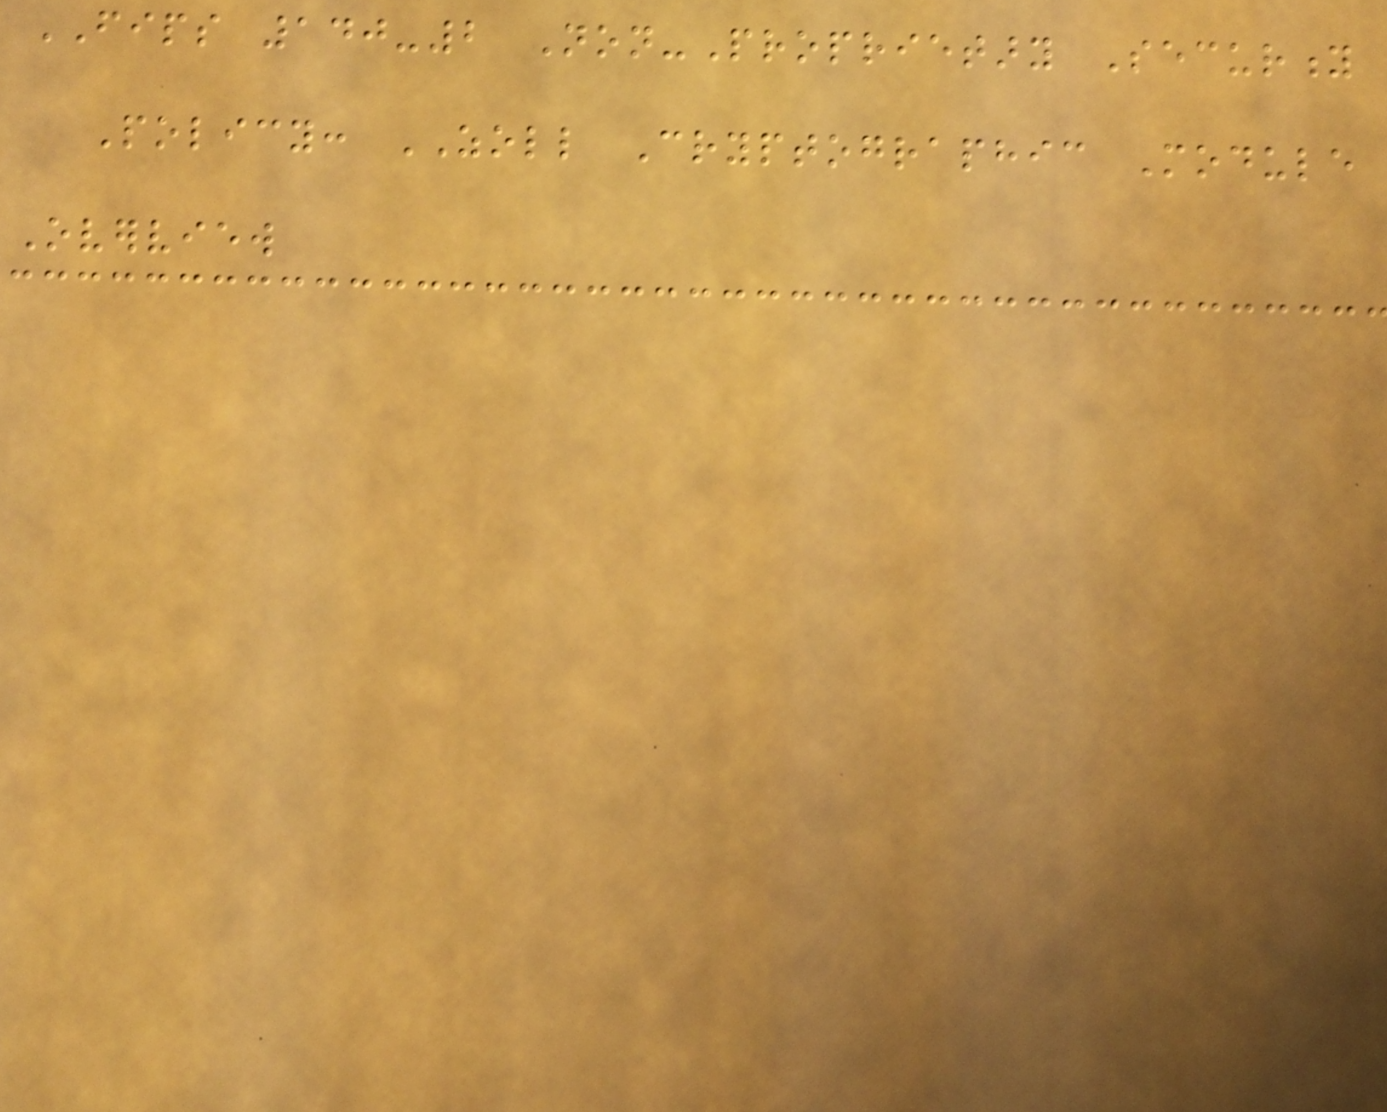FIPS 140-2 Non-Proprietary Security
Policy: ZOLL Cryptographic Module
Overview
